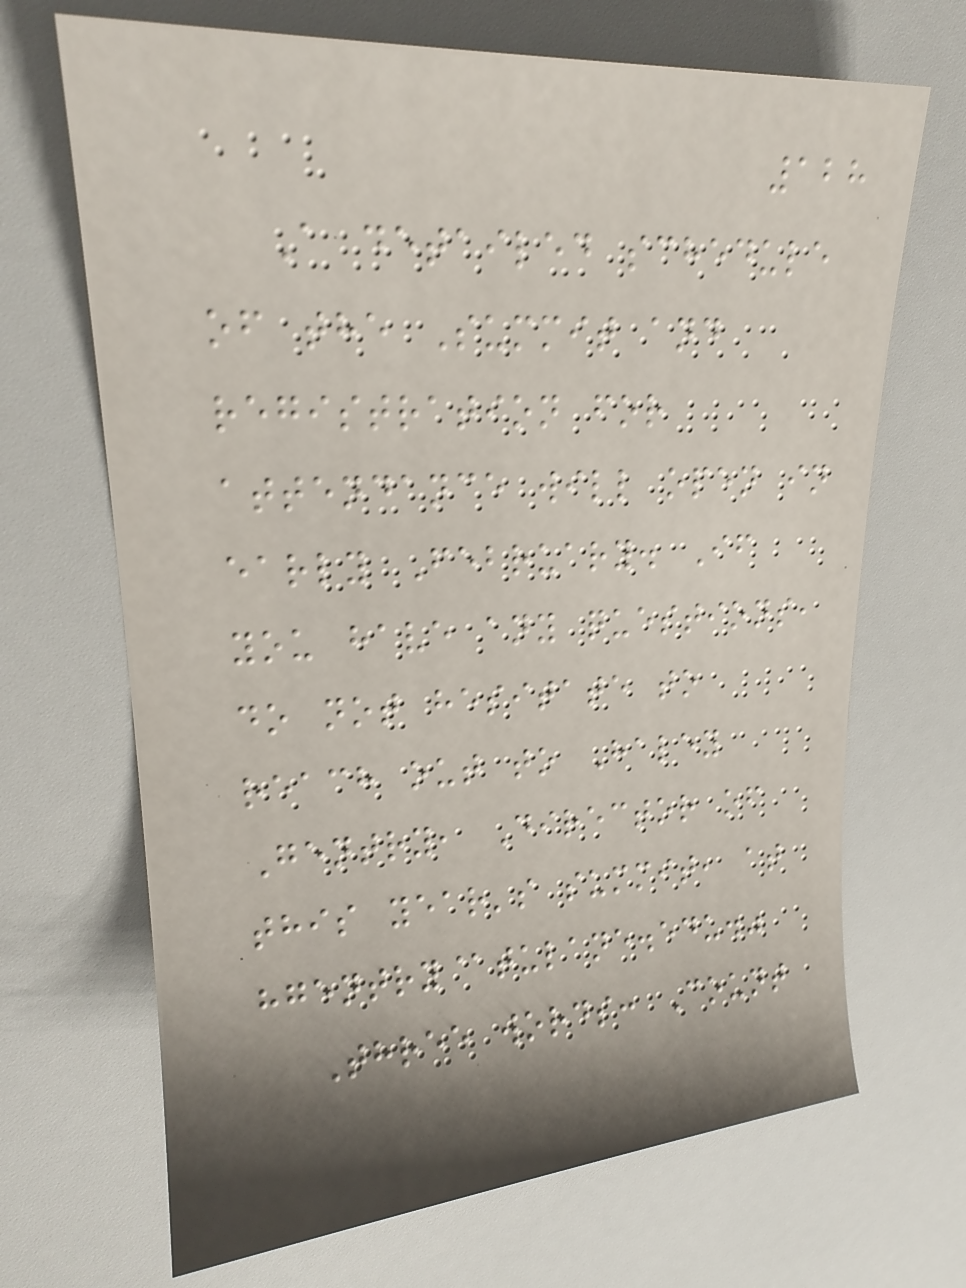128
A detailed schedule
of the Summit and
registration for
attendance will open in
early February. If
you have any questions,
do not hesitate to
reach out to Haley
Gentry, Director of
this year's summit, at
hgentry@tulane.edu."
Three words: Count
